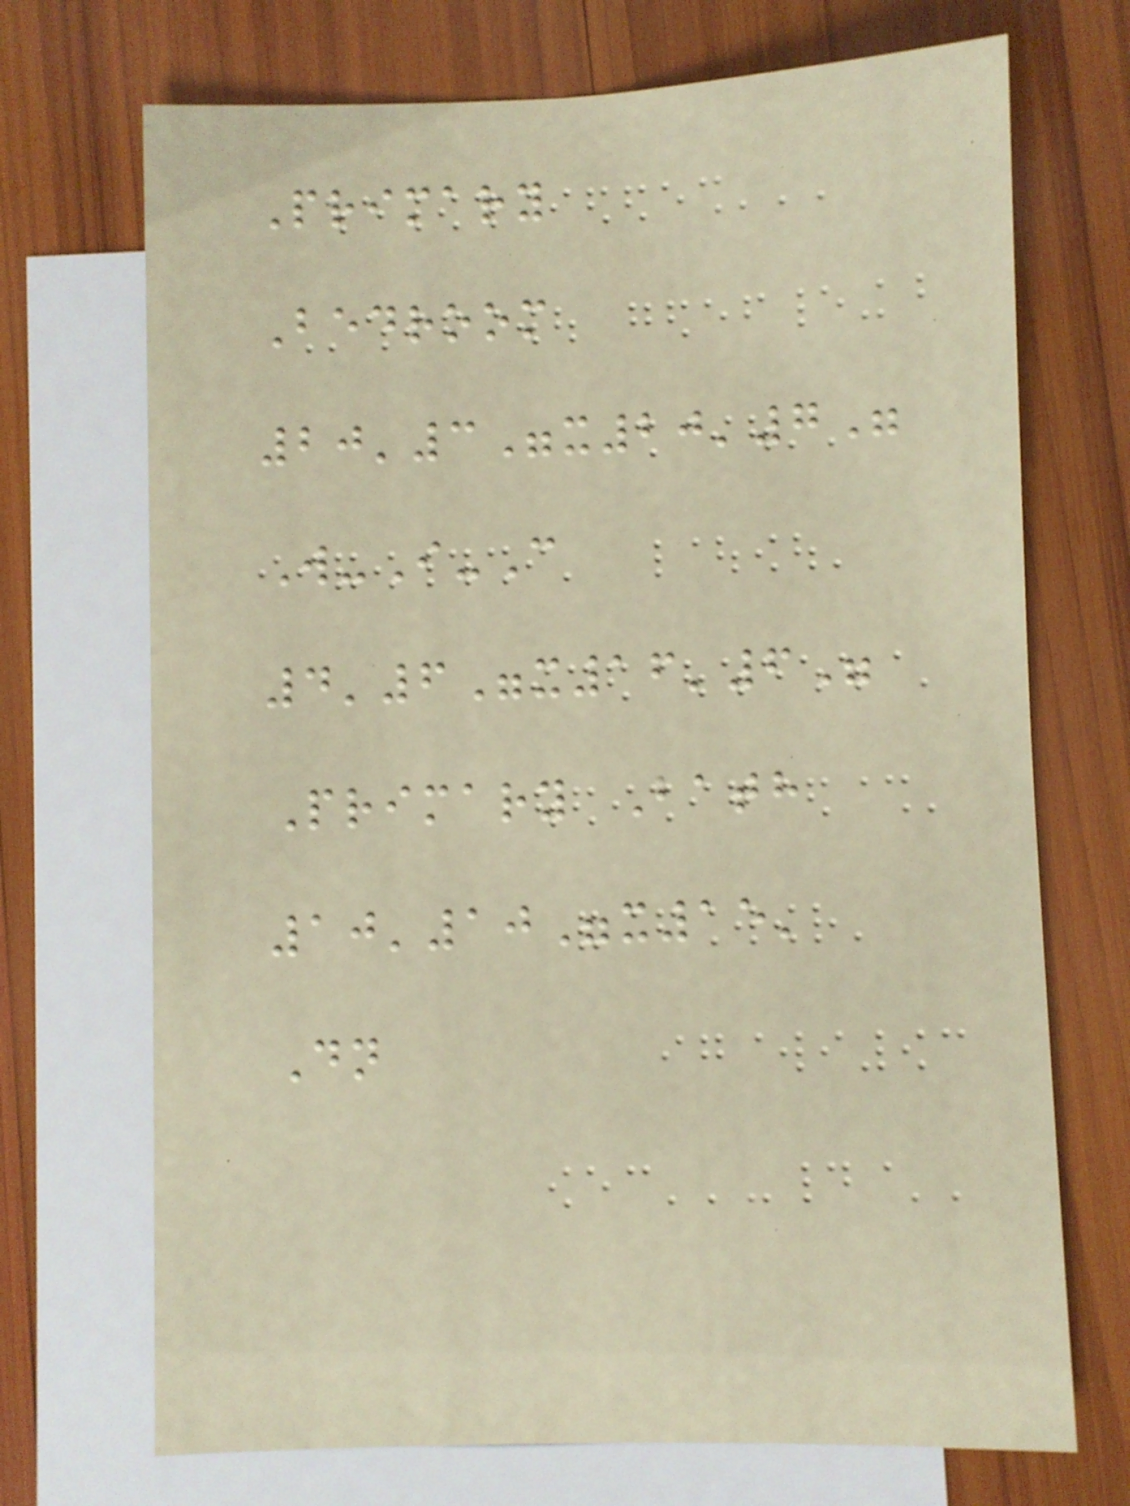Primary
Bedroom
20'3"x20'7"
W-I-C
4'6"x16'6"
Primary Bath
10'10"x15'
Dn
